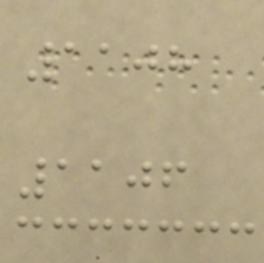1108
1106
